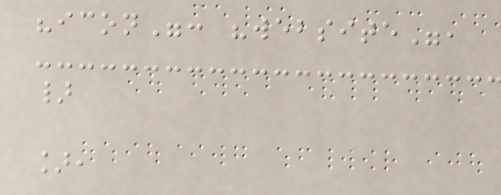"icon": "website",
}
],
